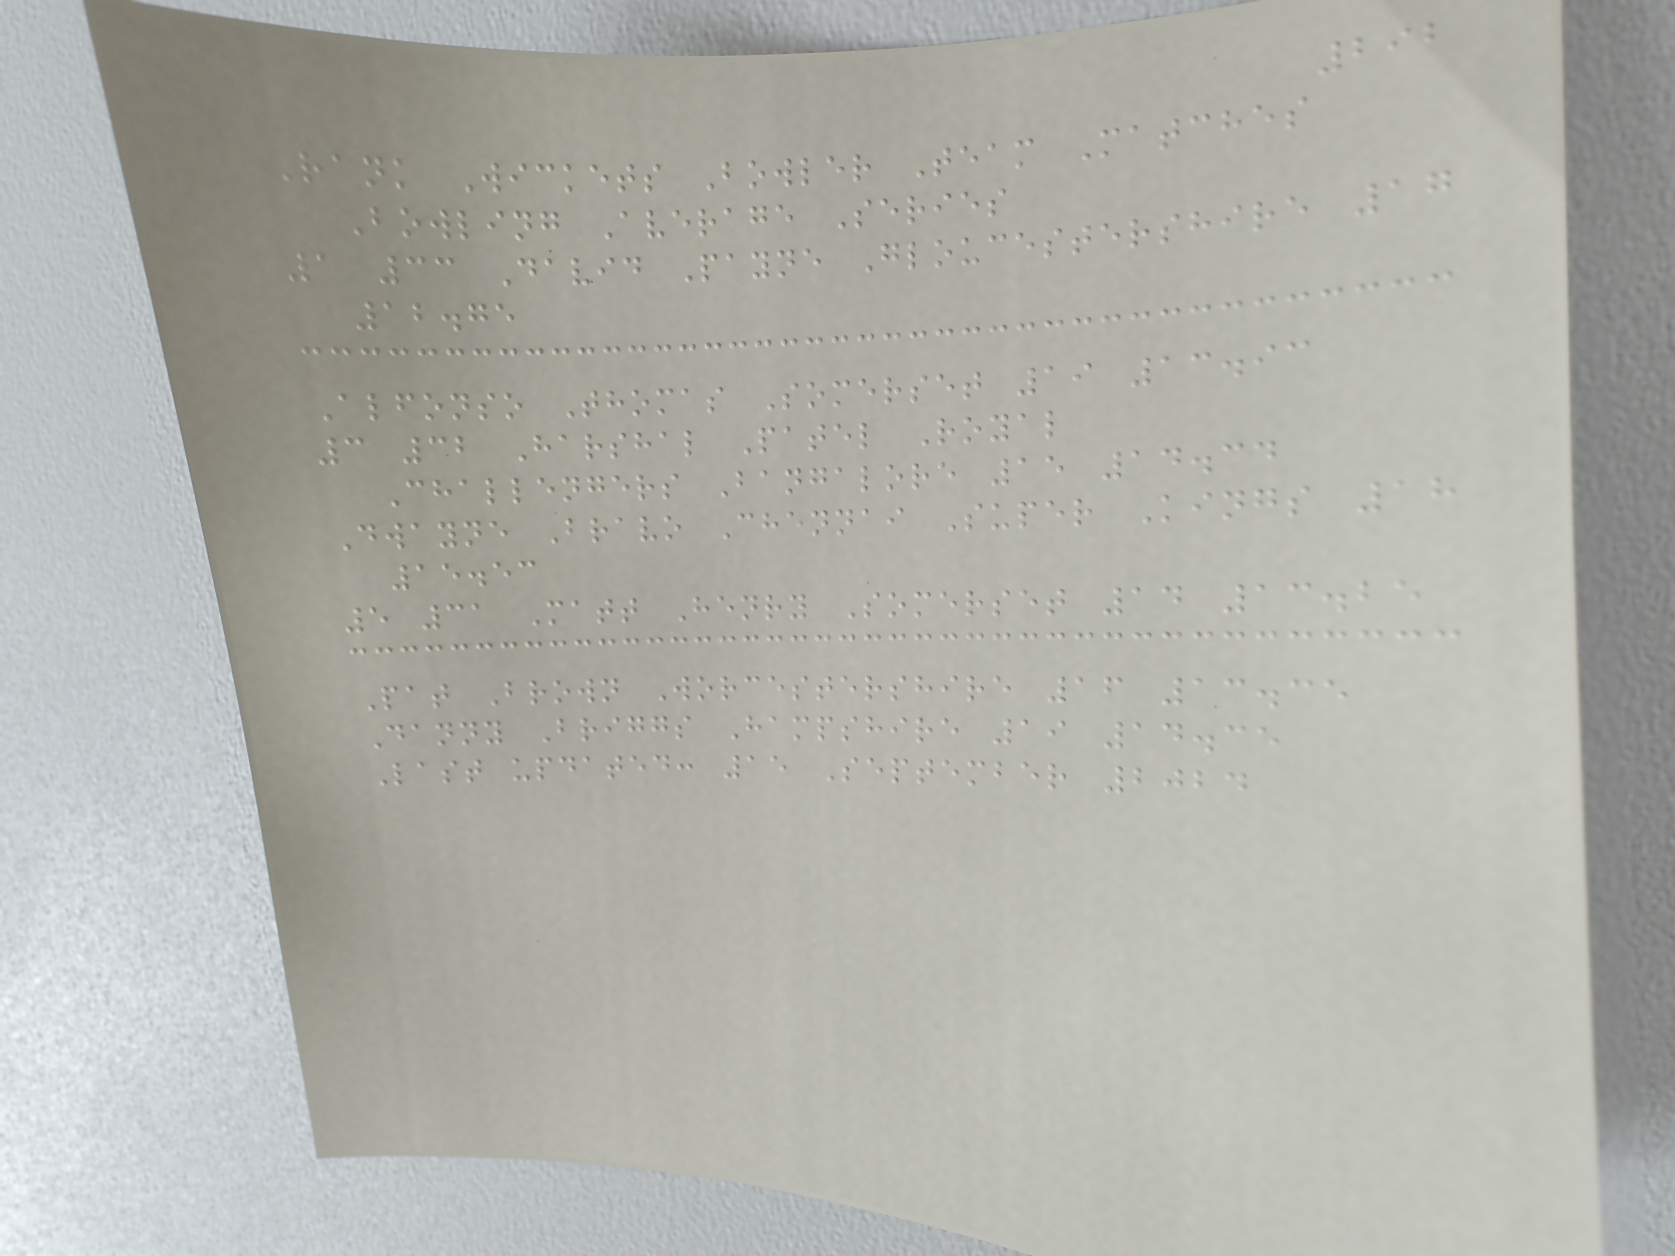292
Rank Wickets Bowler Team Matches
Bowling Average Series
1 33 David Payne Gloucestershire 17
12.75
Alfonso Thomas Somerset 19 13.93
3 32 Harshal Patel Royal
Challengers Bangalore 15 14.34
Dwayne Bravo Chennai Super Kings 18
15.53
5 31 Matt Henry Somerset 14 13.25
Pat Brown Worcestershire 16 13.35
Danny Briggs Hampshire 19 14.35
Last updated: 15 September 2024
